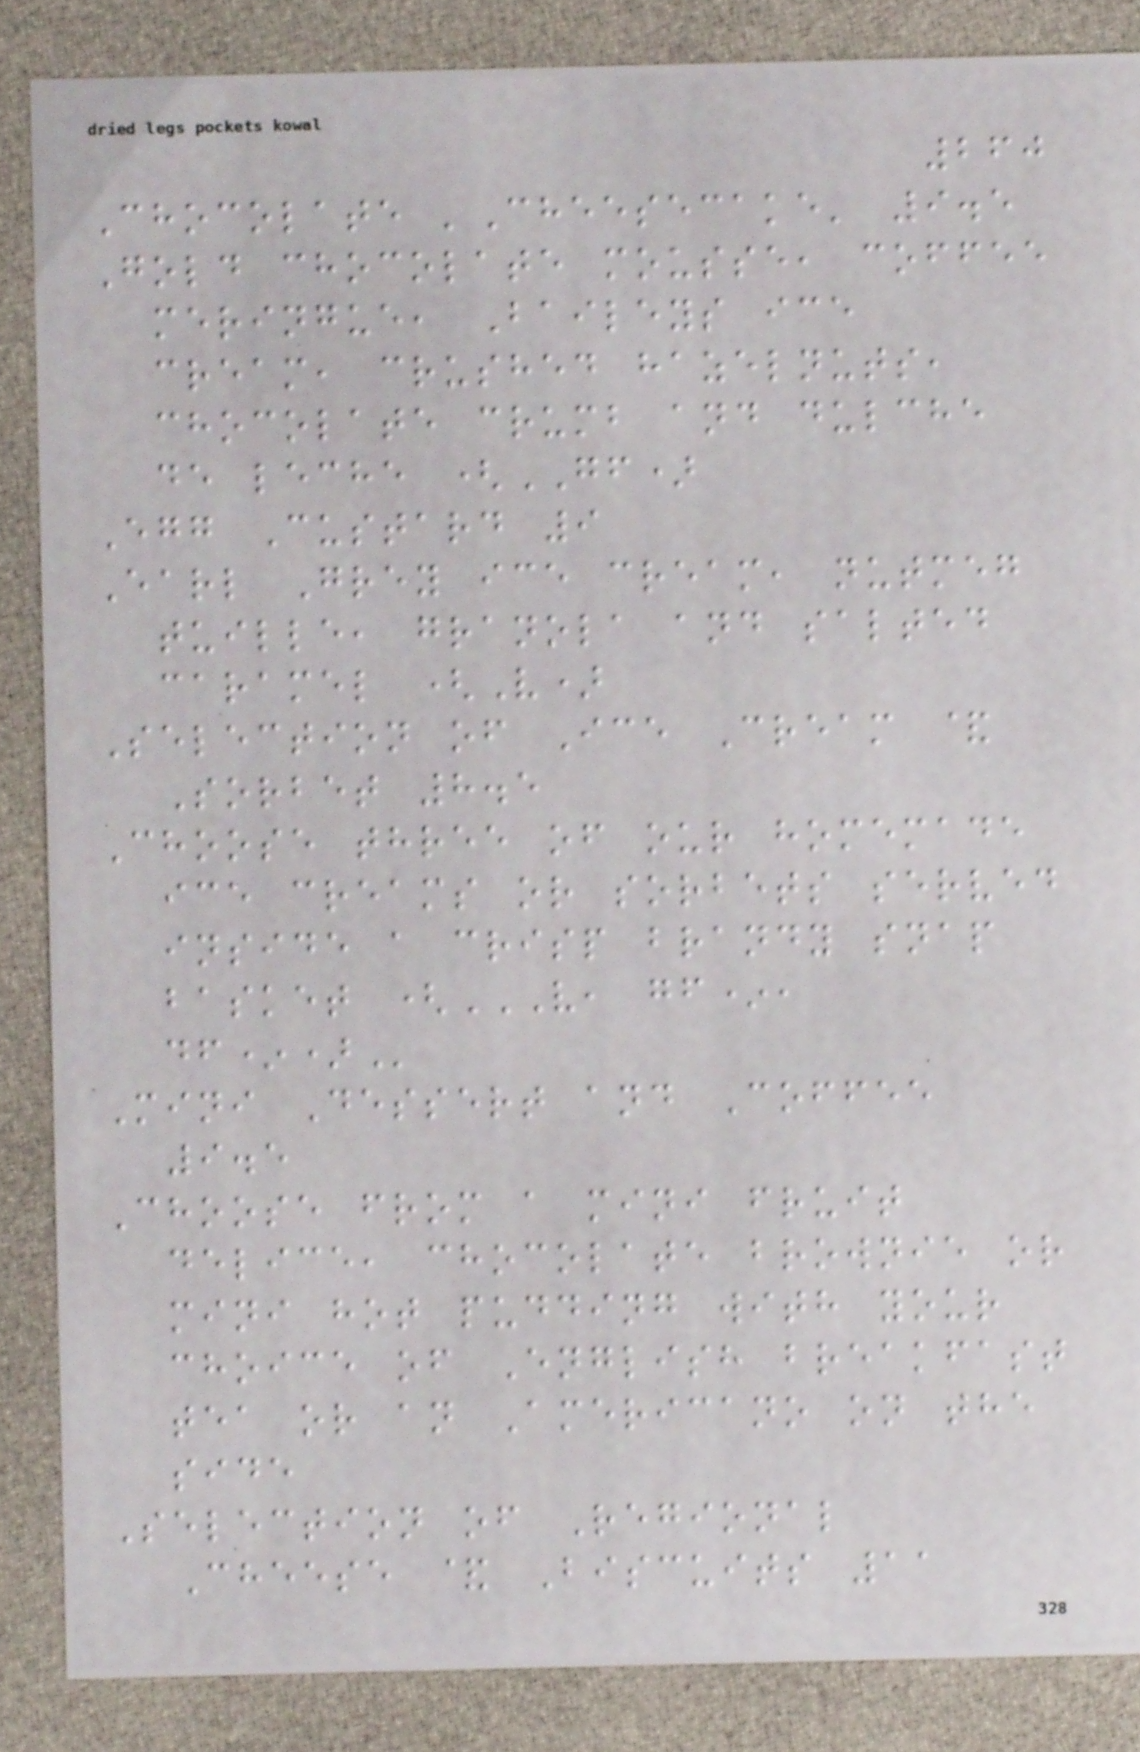260
Chocolate 'Cheesecake' 9.5
Gold chocolate mousse, coffee
meringue, Baileys ice
cream, crushed hazelnuts,
chocolate crumb and dulche
de leche (GF)
Egg Custard 9
Earl Grey ice cream, nutmeg
tuille, granola and salted
caramel (V)
Selection of Ice Cream &
Sorbet 8.5
Choose three of our homemade
ice creams or sorbets served
inside a crisp brandy snap
basket (V, GF*,
DF*)
Mini Dessert and Coffee
9.5
Choose from a mini fruit
delice, chocolate brownie or
mini hot pudding with your
choice of English breakfast
tea or an Americano on the
side
Selection of Regional
Cheese & Biscuits 11
